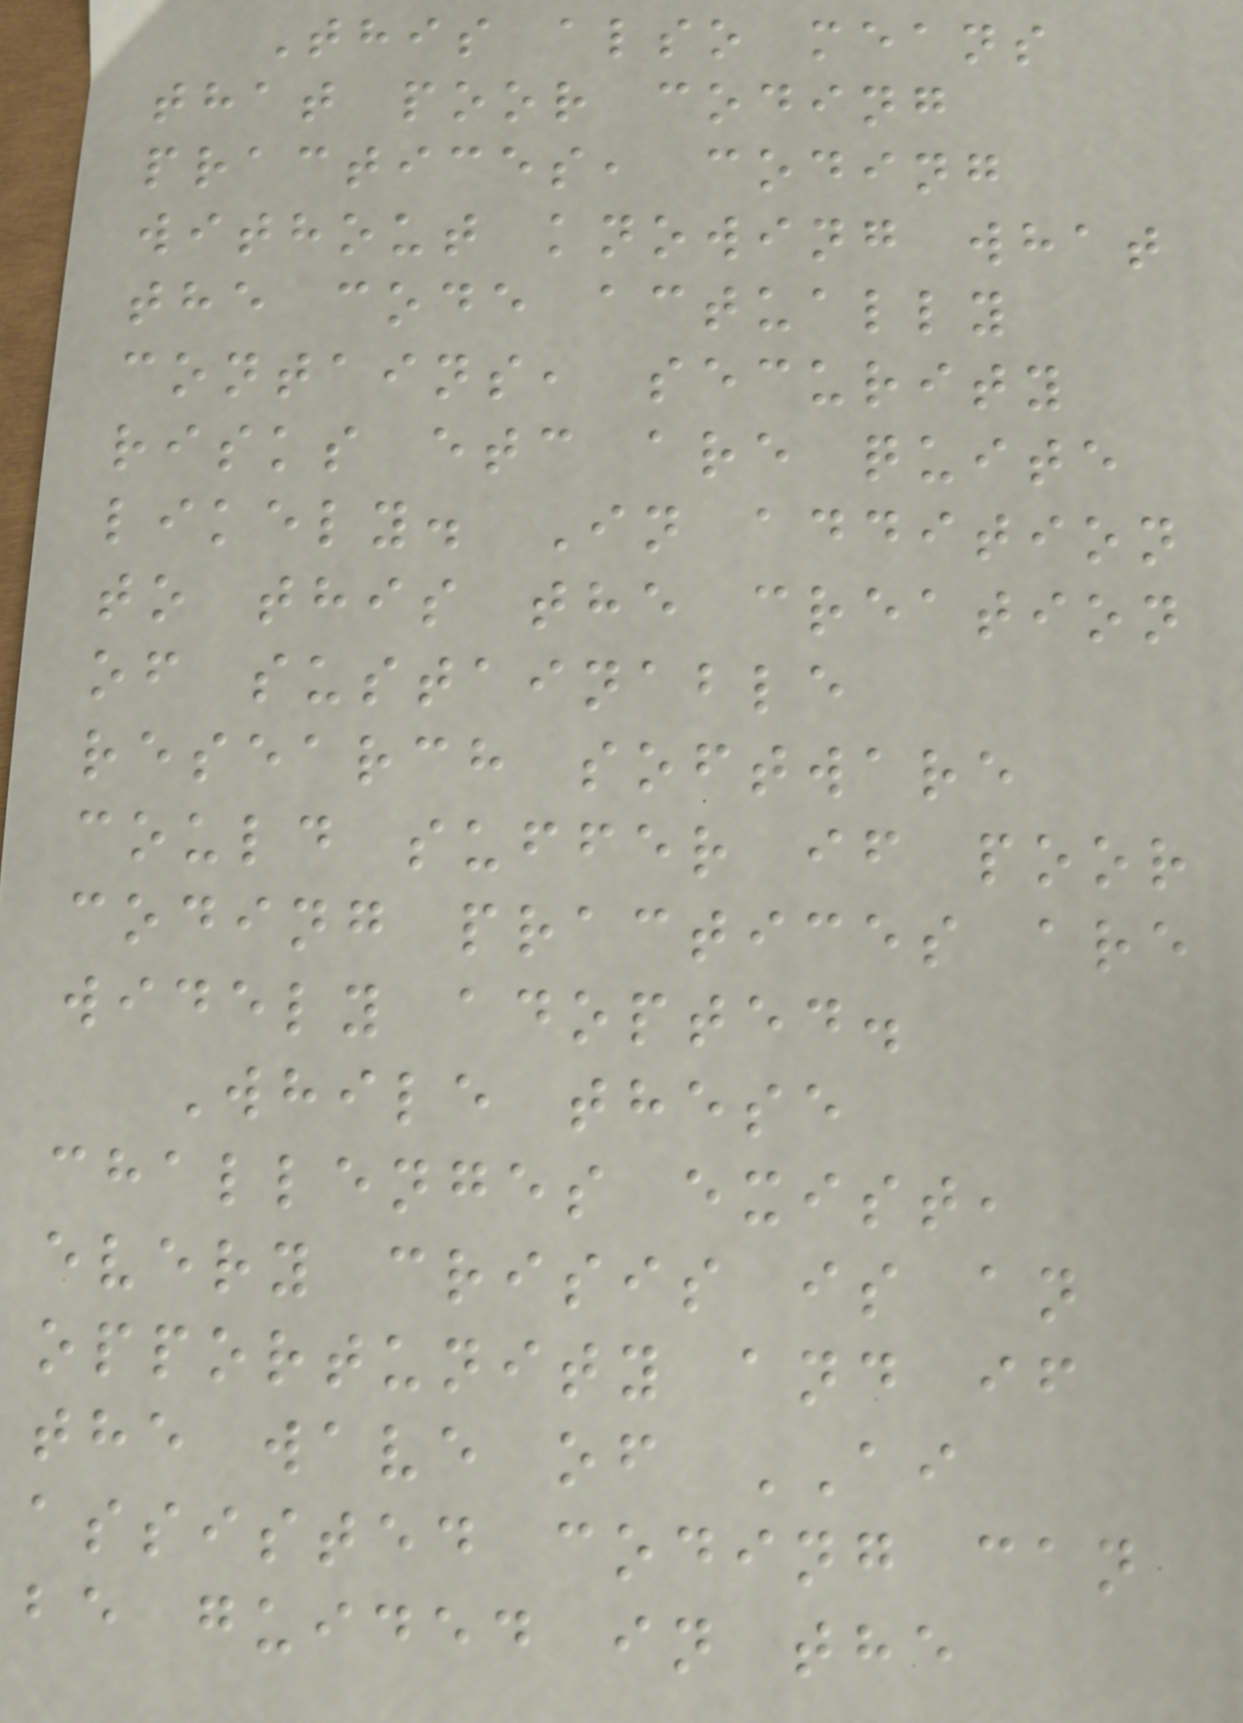This also means
that poor coding
practices, coding
without knowing what
the code actually
contains, security
risks etc are quite
likely. In addition
to this the creation
of sustainable
research software
could suffer if poor
coding practices are
widely adopted.
While these
challenges exist,
every crisis is an
opportunity and if
the wave of AI
assisted coding can
be guided in the
